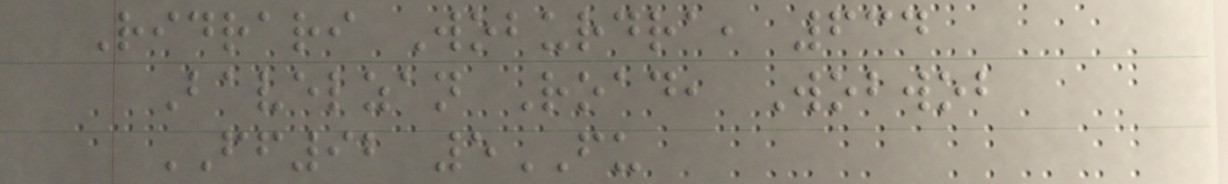Ridrari Woburdra, 634
Bavelzan Road, Wobwob
FF92 5FU
